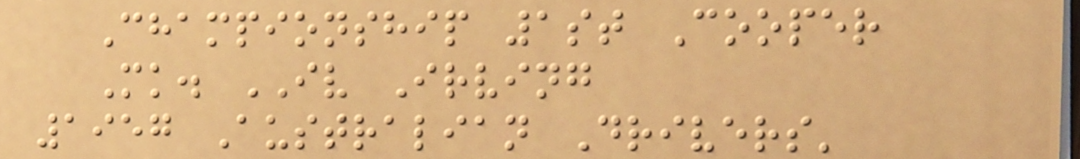Championship 1st Cooper
Mk. IV Irving
1957 Australian Drivers'
